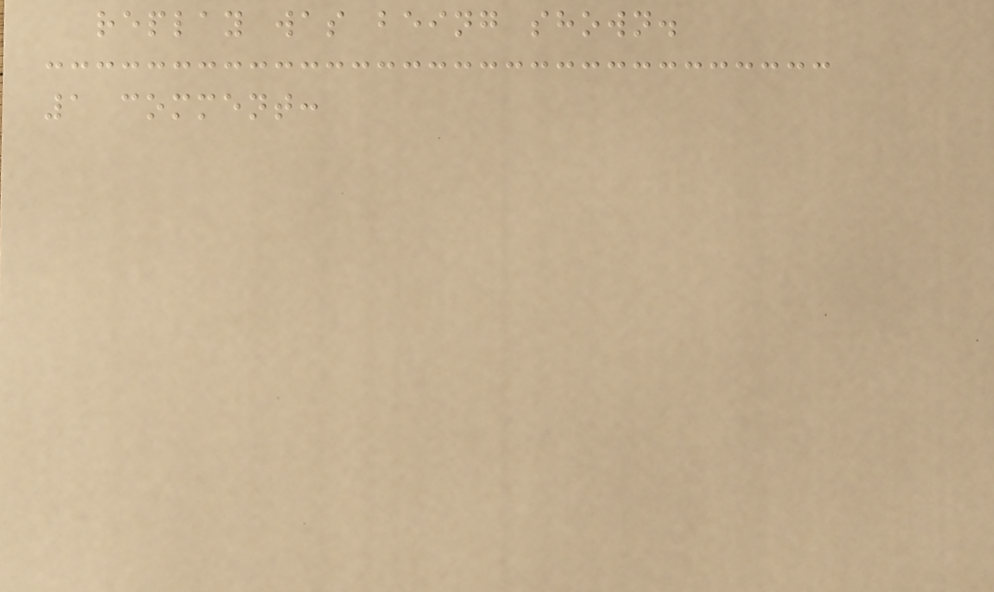replay was being shown.
1 comment:
